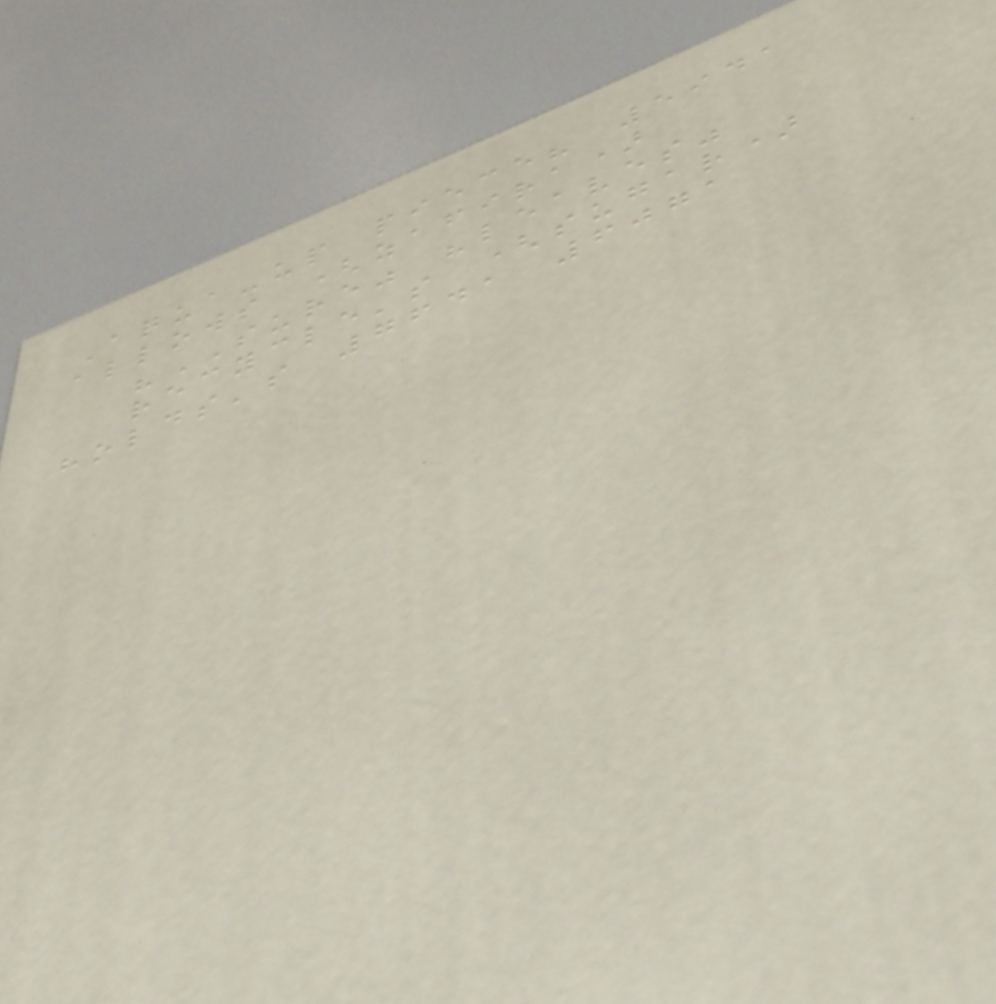Aqua-up piece? 5941
allows (zafira)
"SURE" "leaves"
recycle's (sugar)
holds's 7641 6071
